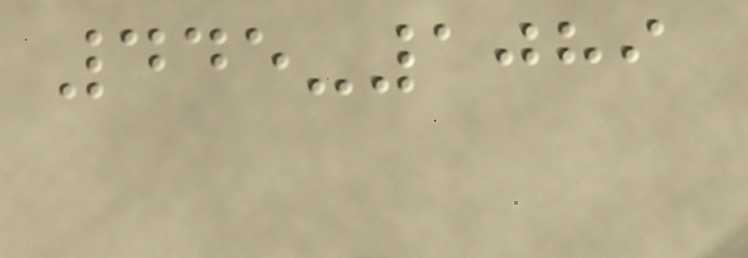445-1089
